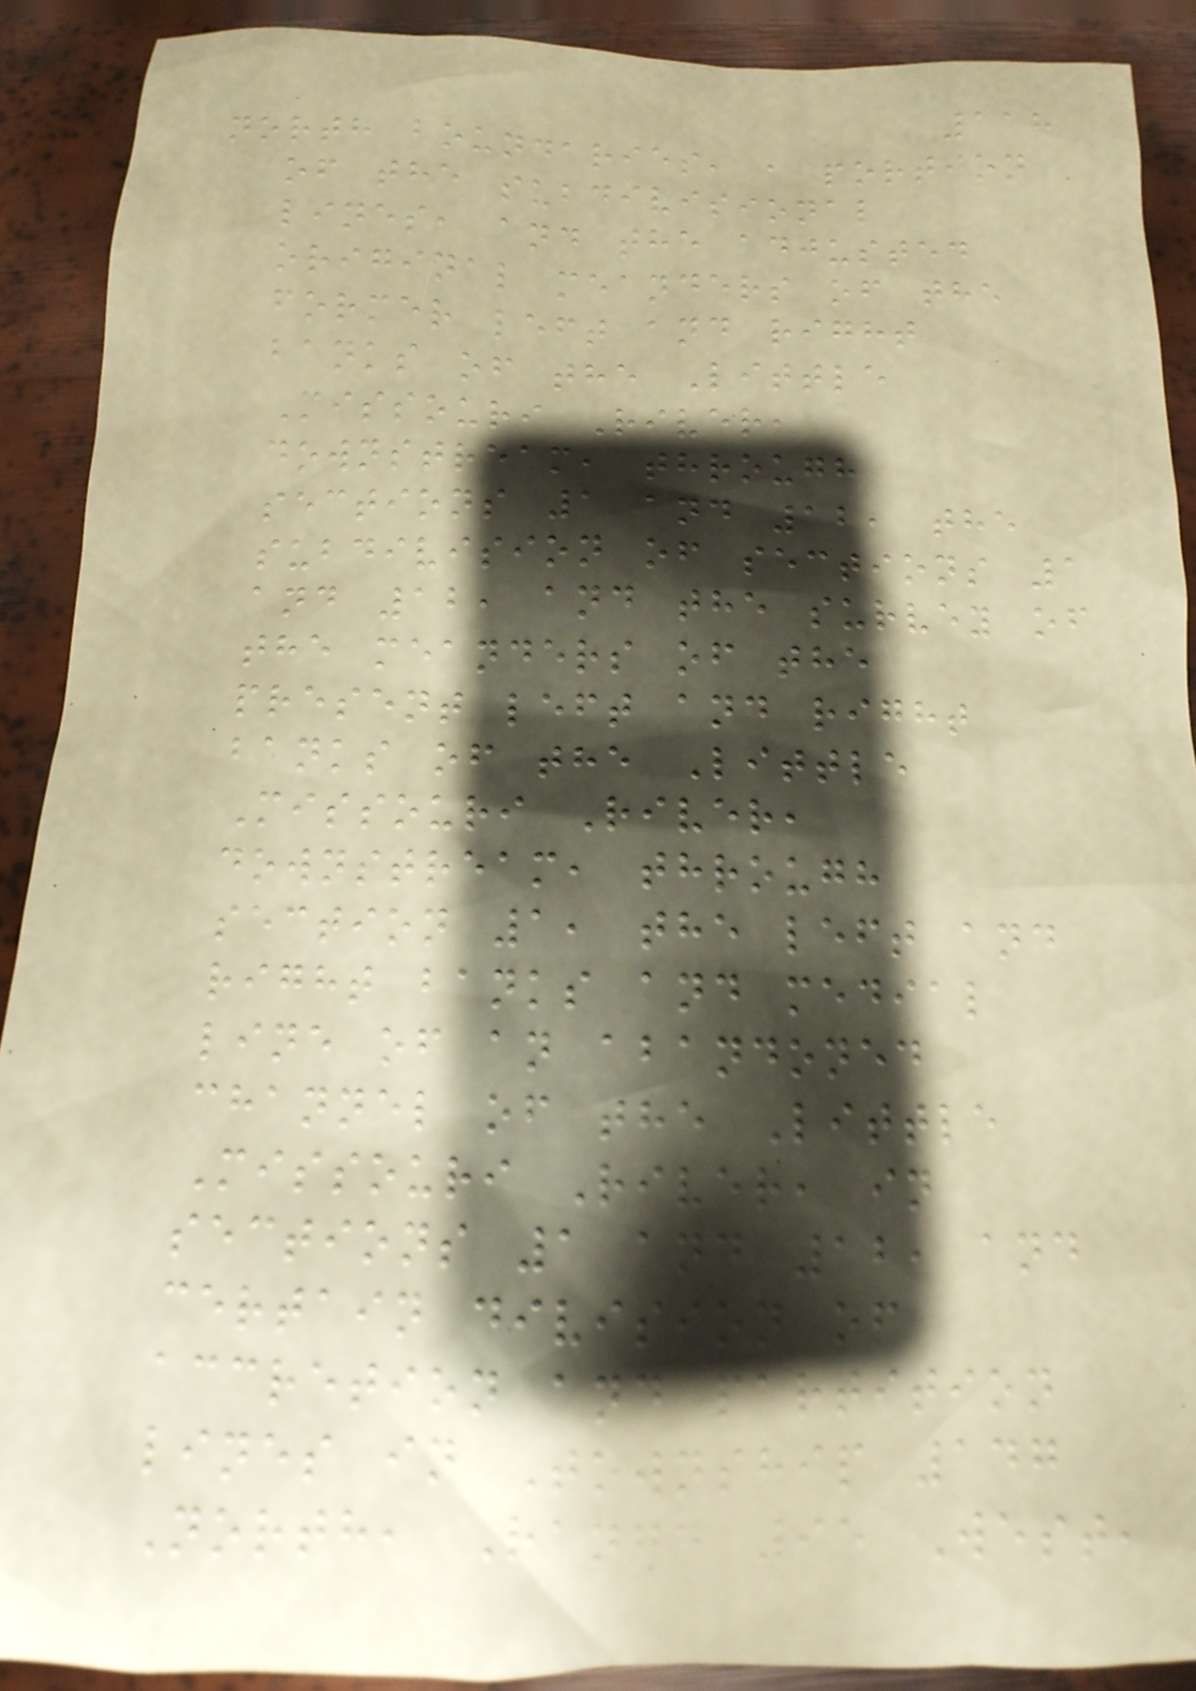118
north boundaries, a portion
of the subdivisional
lines, and the adjusted
original meanders of the
former left and right
banks of the Little
Missouri River,
downstream, through
sections 1 and 12, the
subdivision of sections 1
and 12, and the survey of
the meanders of the
present left and right
banks of the Little
Missouri River,
downstream, through
section 1, the left and
right banks and medial
line of an abandoned
channel of the Little
Missouri River, in
sections 1 and 12, and
certain division of
accretion and partition
lines in Township 147
North, Range 95 West,
